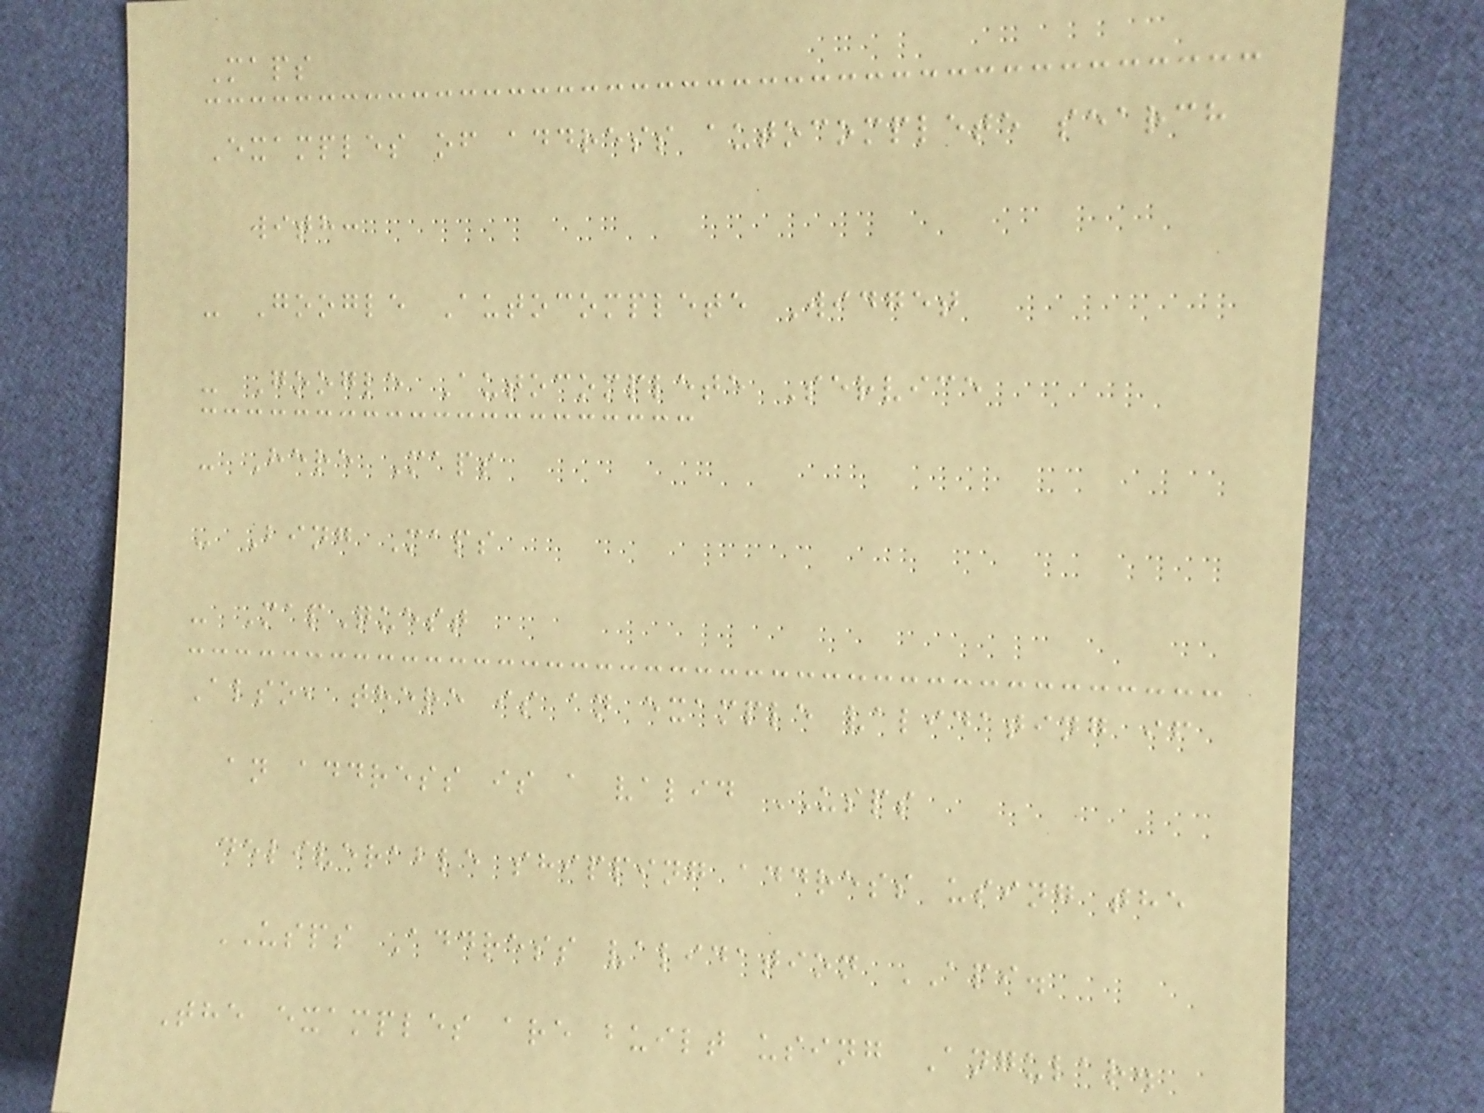Maps
Examples of address autocomplete search
with:
- Google Autocomplete Widget
- Google Autocomplete Service
- Here Maps
- Bing Maps
- MapQuest
Also, there is an example validating if
an address is a valid USPS
deliverable shipping address using the
USPS Address validation API.
The examples are built using Angular.
